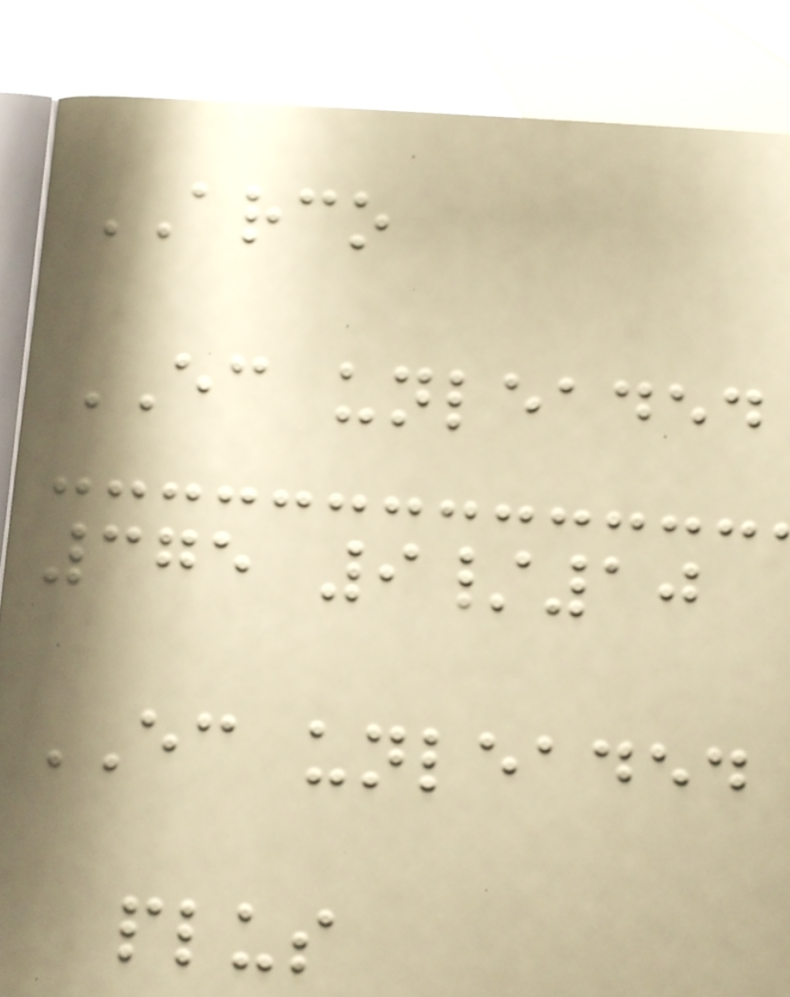ARCO
EC unleaded
375 9/10
EC unleaded
plus
